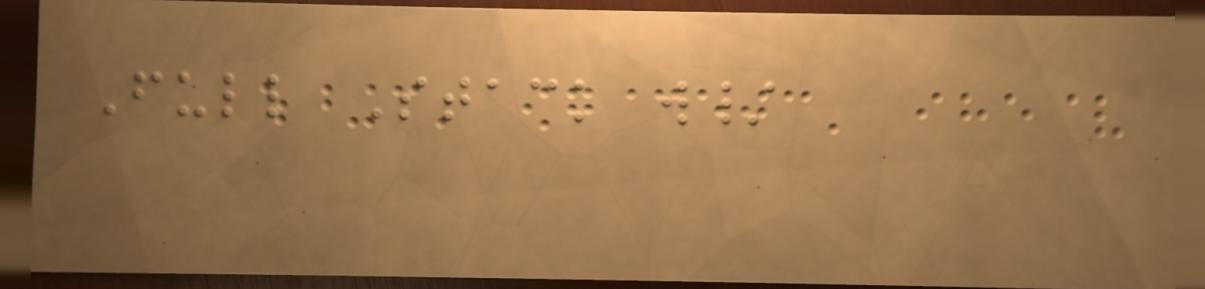Full Stack w/
